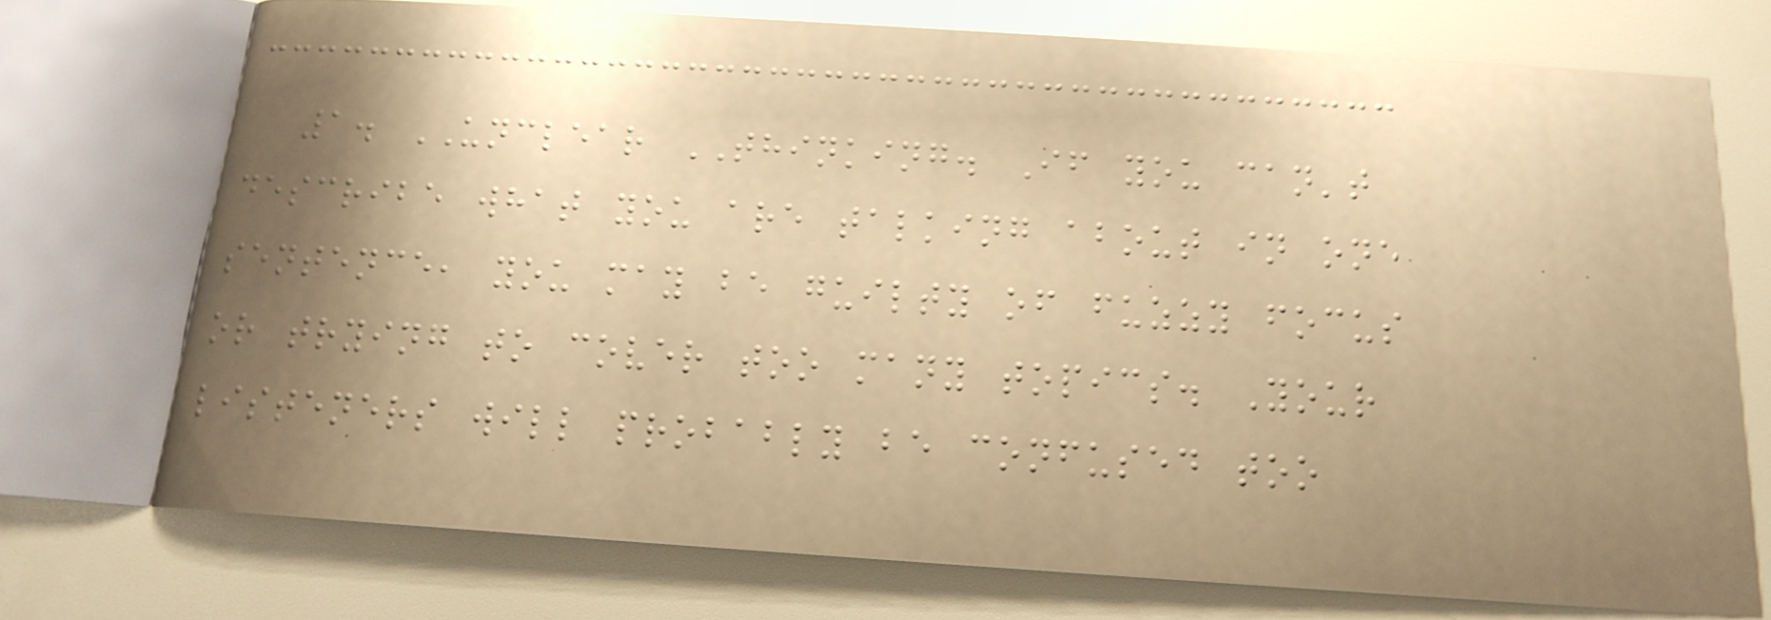1. UNCLEAR THINKING. If you can't
describe what you are talking about in one
sentence, you may be guilty of fuzzy focus
or trying to cover too many topics. Your
listeners will probably be confused too
